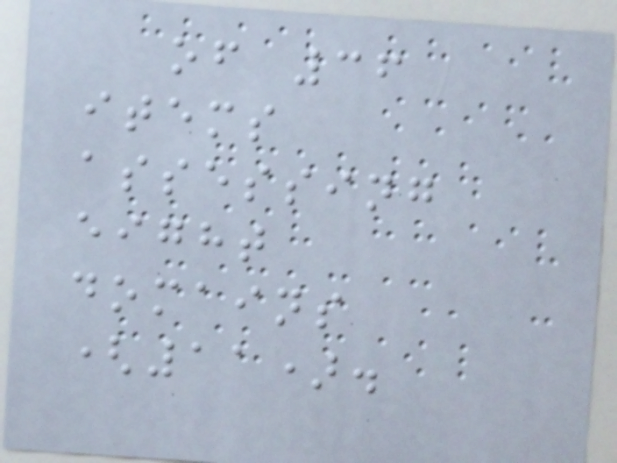of 36
items
assessing
eight
domains
(11).
